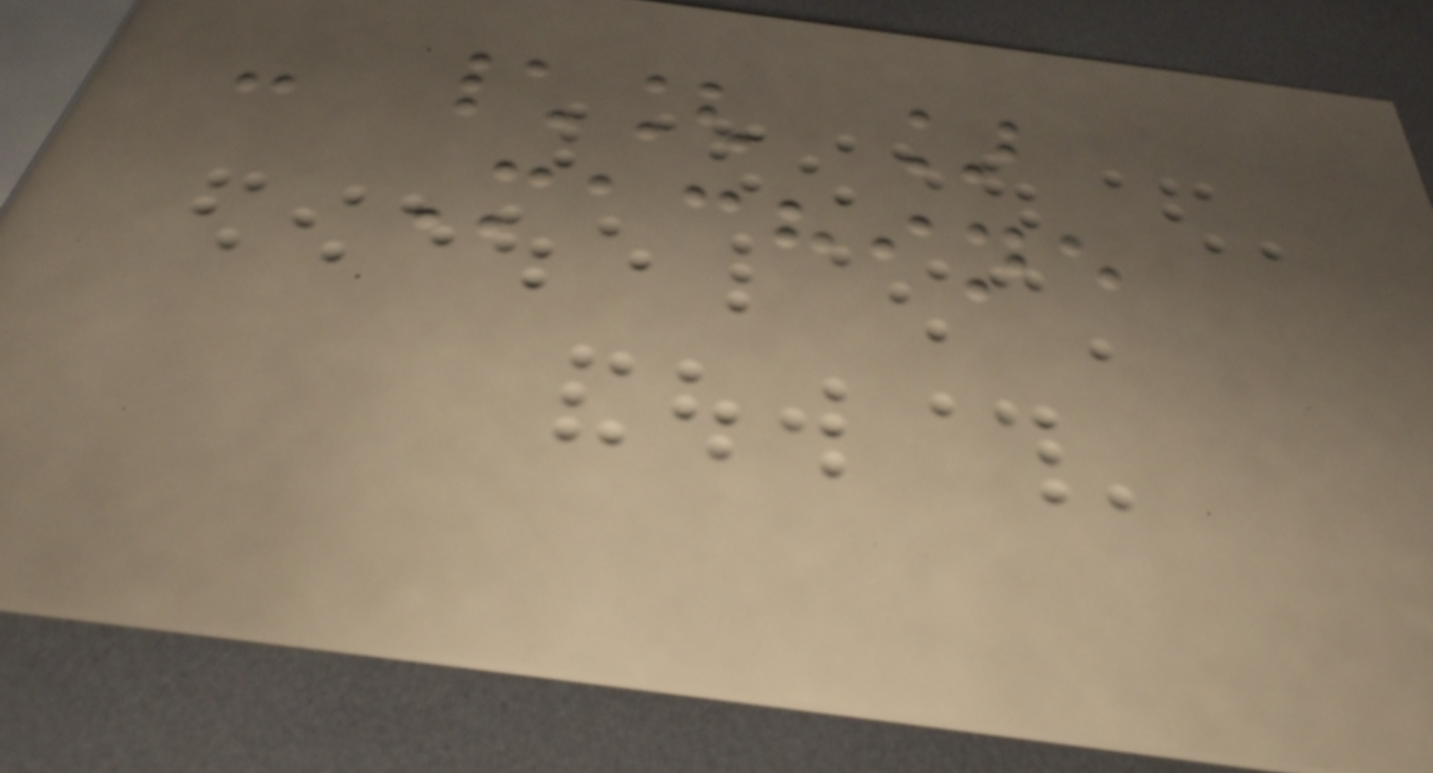- \[ ]
Machine
